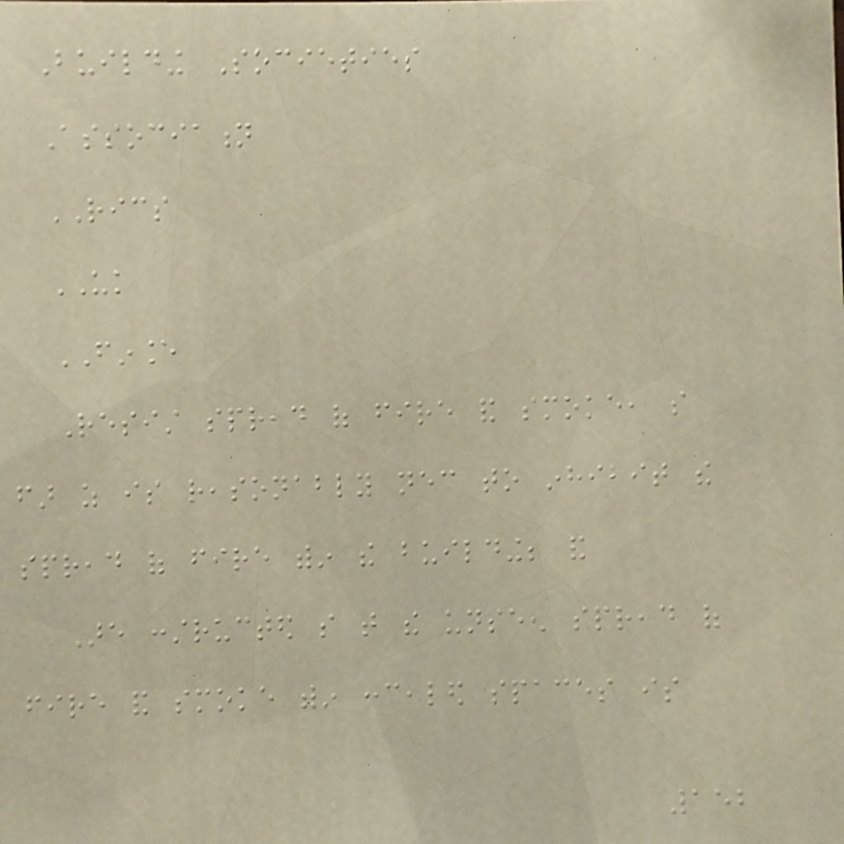Building Societies
Association
RICS
UK
FINANCE
Resist spread of fire and smoke, so
far as is reasonably necessary to inhibit the
spread of fire within the building; and
Are constructed so that the unseen spread of
fire and smoke within concealed spaces is
152
